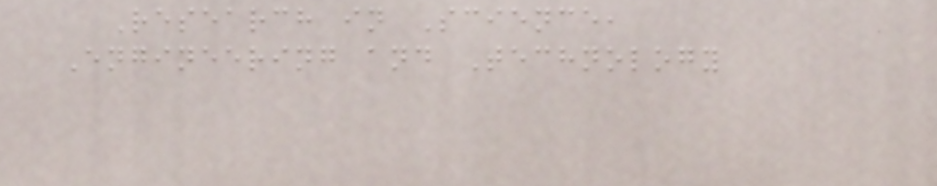Research in Science,
Engineering and Technology
